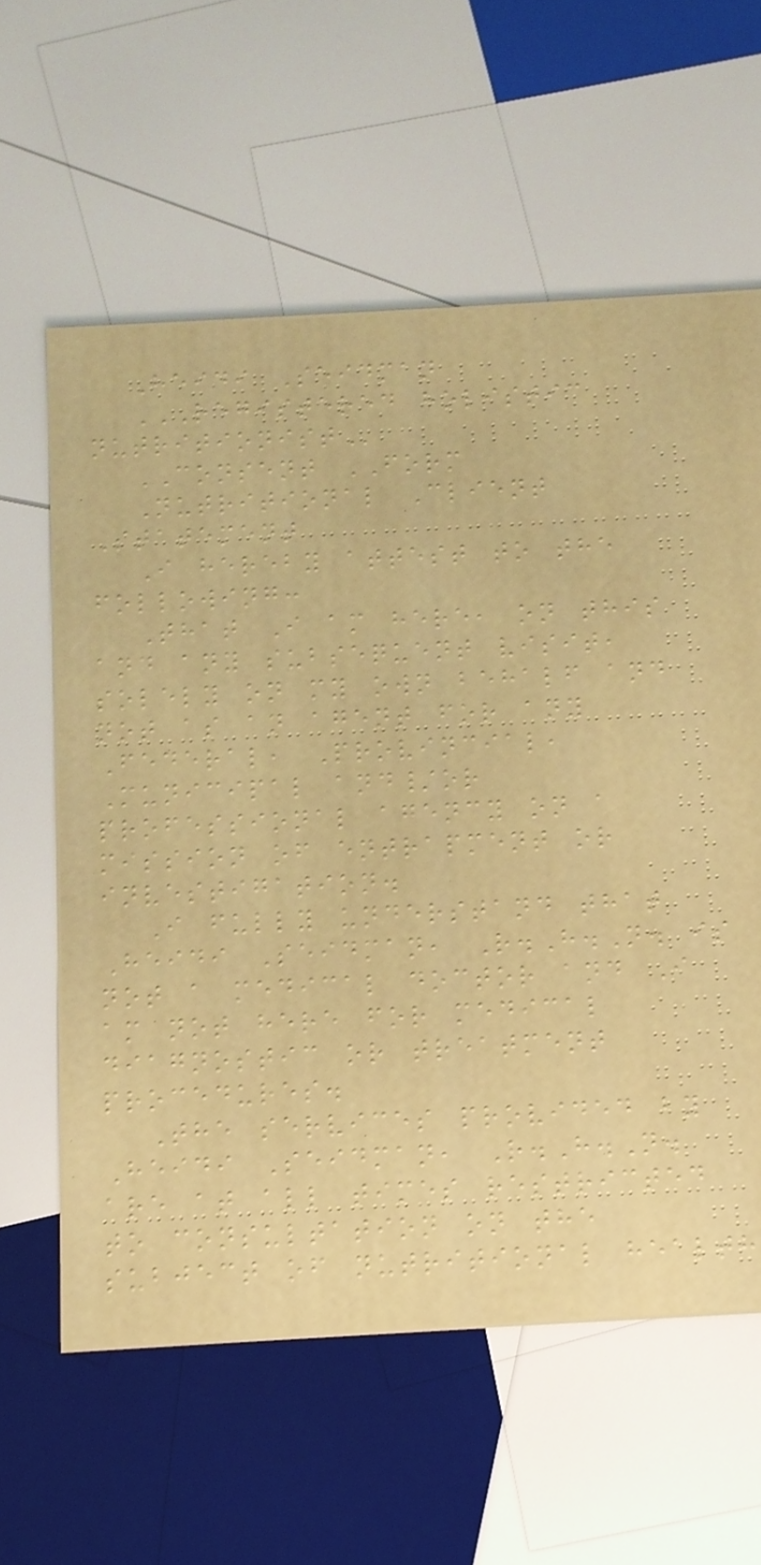Heidi Seidman
REGISTERED HOLISTIC
NUTRITIONIST
CONSENT FORM
Nutritional Client
Statement
I hereby attest to the
following:
That I am here, on this
and any subsequent visit,
solely on my own behalf and
not as an agent for any
Federal, Provincial,
Municipal and/or
professional agency on a
mission of entrapment or
investigation.
I fully understand that
Heidi Seidman, R.H.N. is
not a medical doctor and I
am not here for medical
diagnostic or treatment
procedures.
The services provided by
Heidi Seidman, R.H.N.
are at all times restricted
to consultation on the
subject of nutritional health
